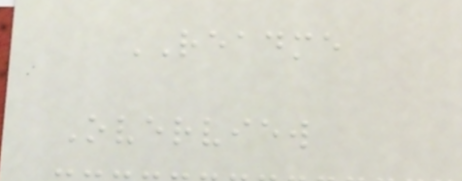README
Overview
